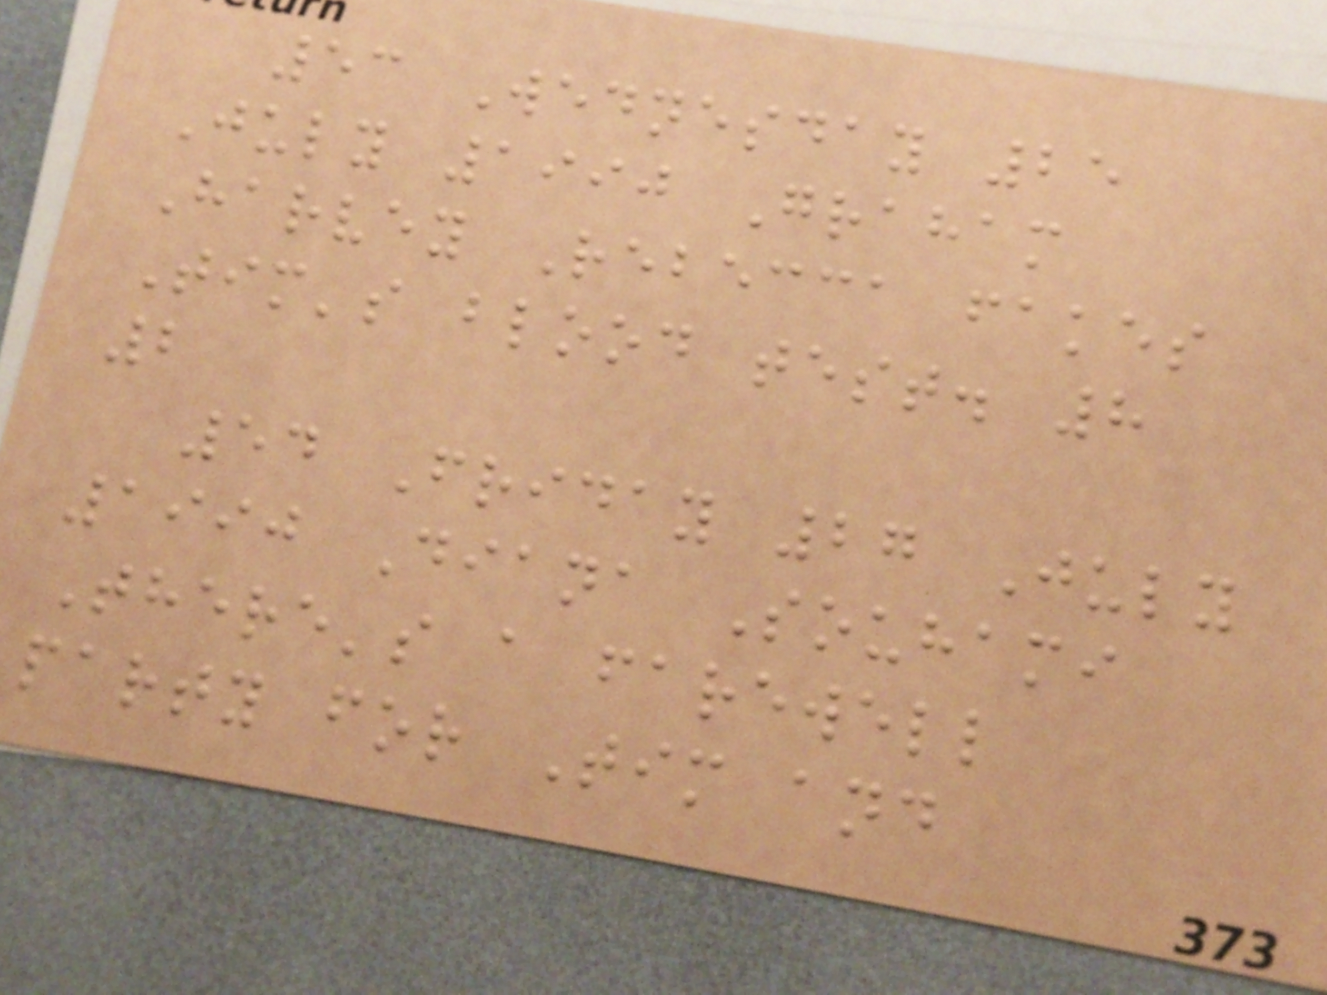53 Wednesday 25
July 1990 Graham
Harvey Rebecca fakes
Tim's blood test. 8
2
54 Friday 27 July
1990 Diana Souhami
There's a farewell
party for Tim and
